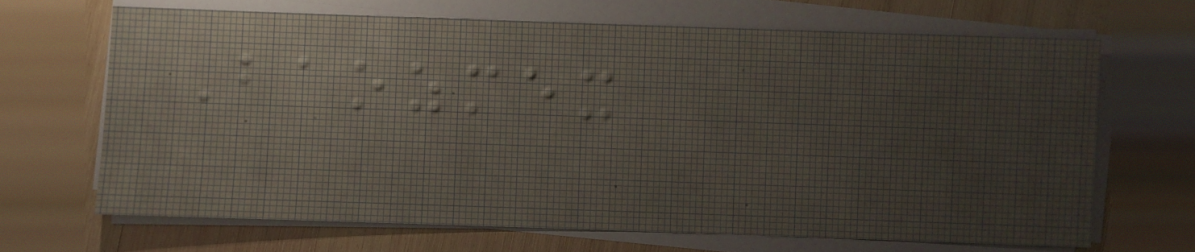Baozmex
